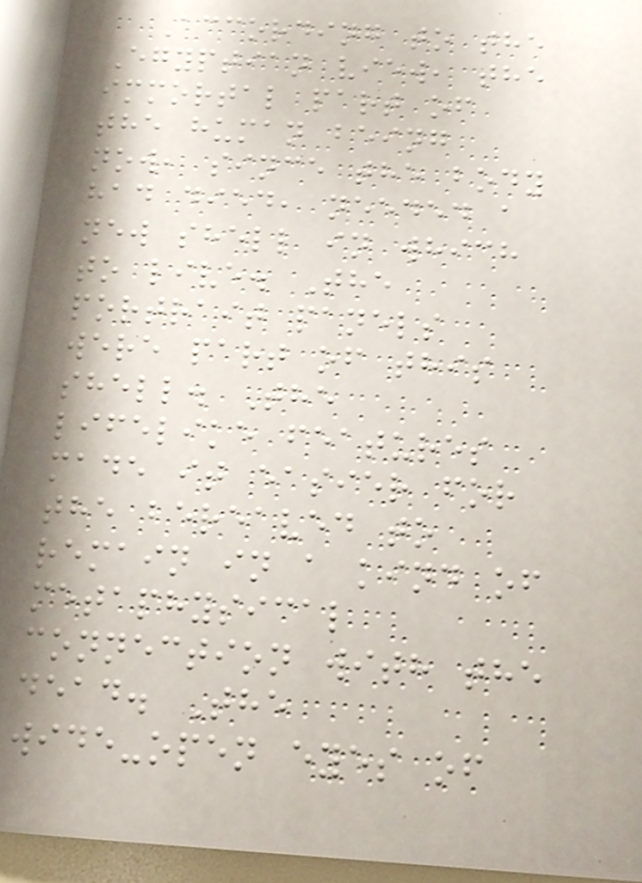According to the
Egyptian view, the
immortal part of
the human being
now, since the body
had died, needed a
new shell in which
to live. The
portrait panels
were part of this
shell. The
lifelike features
made it easier for
the bereaved to
remain in a kind of
metaphysical
connection with the
dead. The
wide-open eyes of
